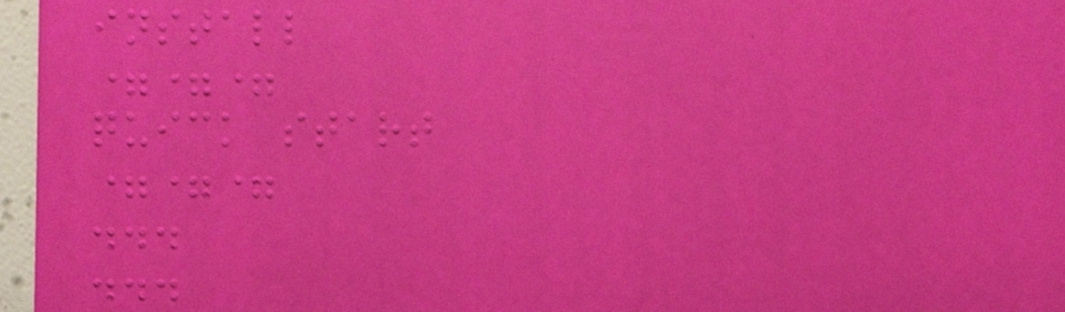install
===
quick start
===
...
...
